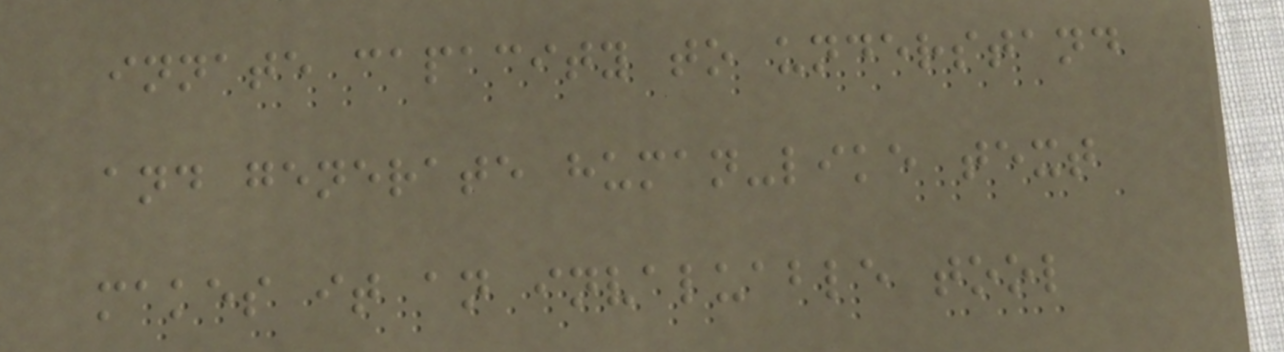innate capacity to understand
and generate human-like text
makes it an invaluable tool
